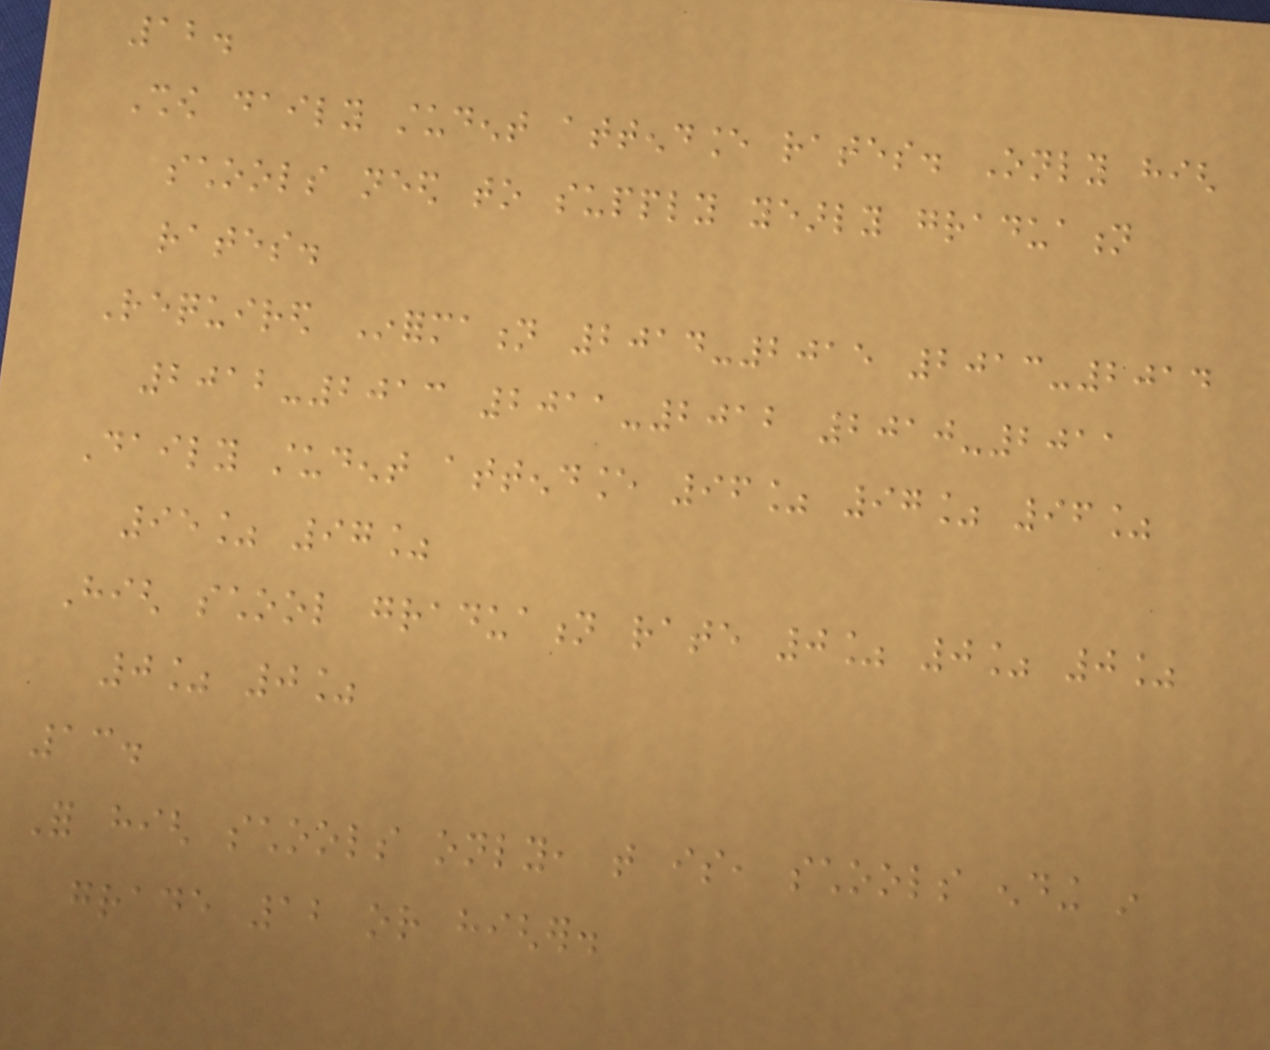12.
Show daily student attendance rates. Only high
schools need to supply yearly graduation
rates.
Required Information 2014-2015 2013-2014
2012-2013 2011-2012 2010-2011
Daily student attendance 96% 97% 96%
95% 97%
High school graduation rate 0% 0% 0%
0% 0%
13.
For high schools only, that is, schools ending in
grade 12 or higher.
